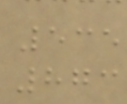535
873
